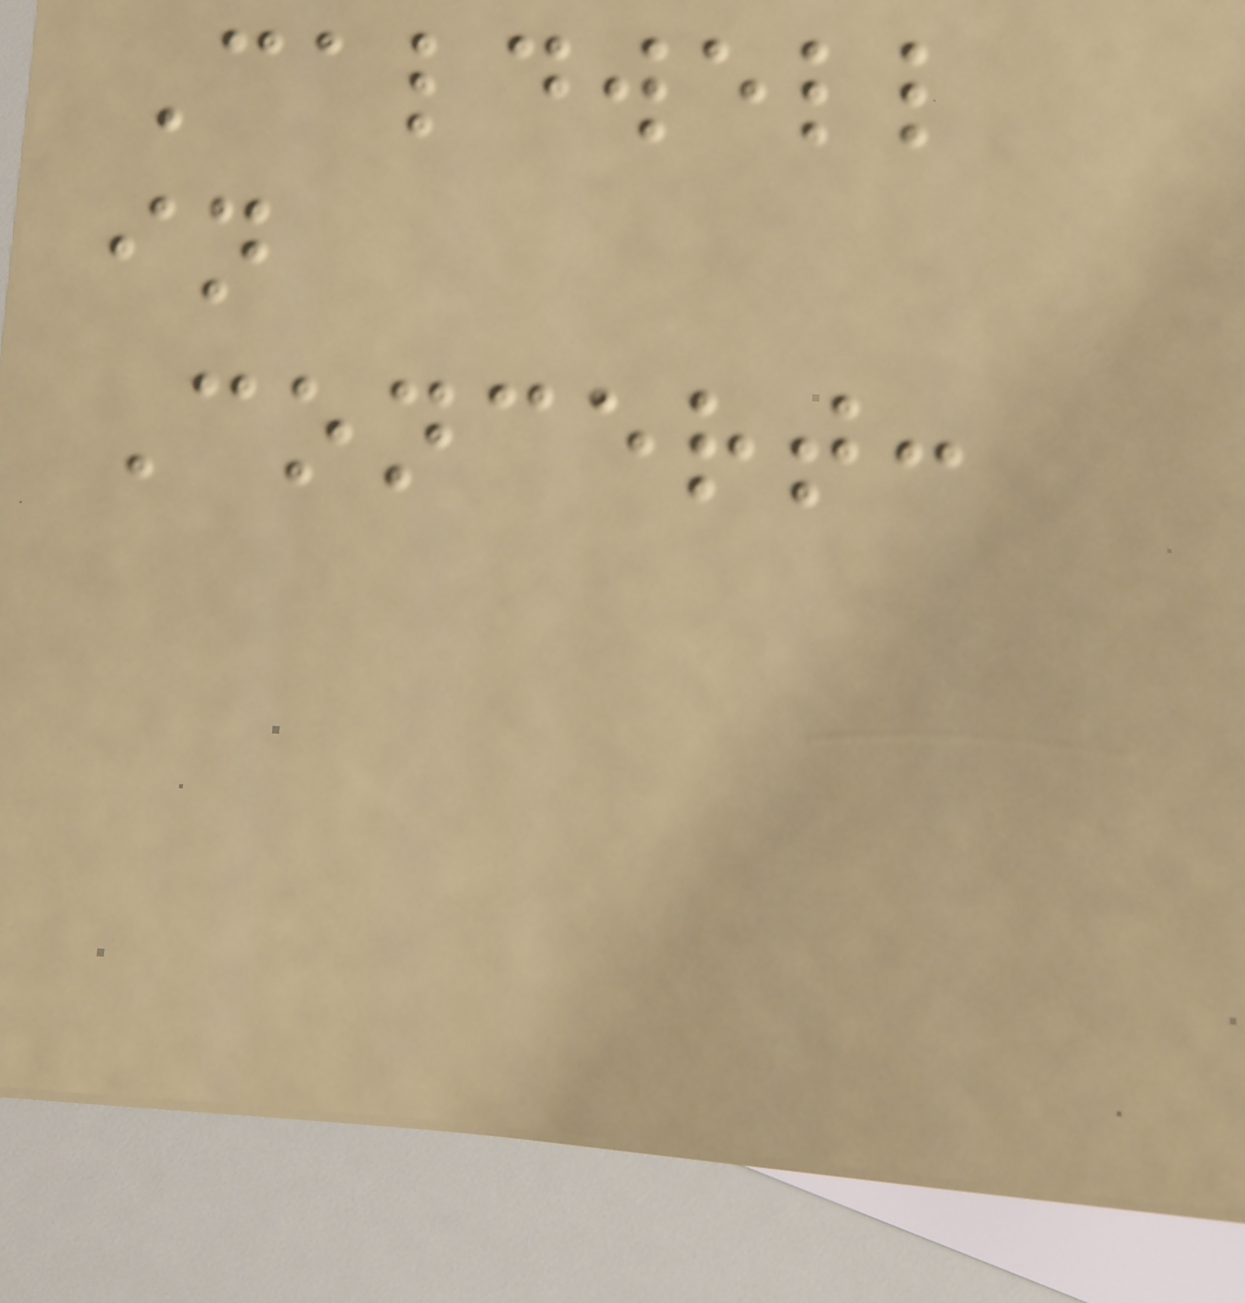Caldwell
in
Concert:
